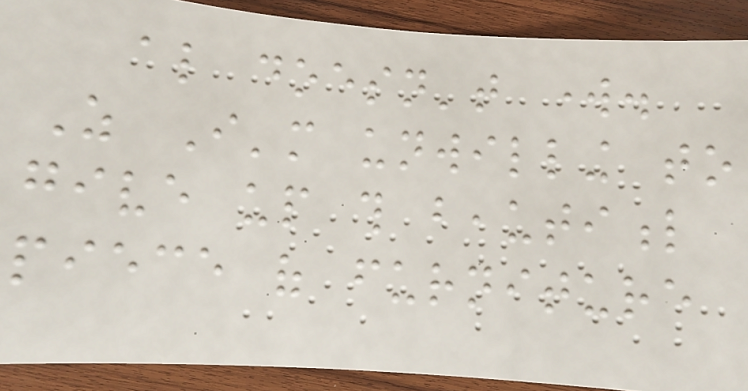also doesn't work.
As I'm unwilling to
give up this beautiful
piece of furniture
